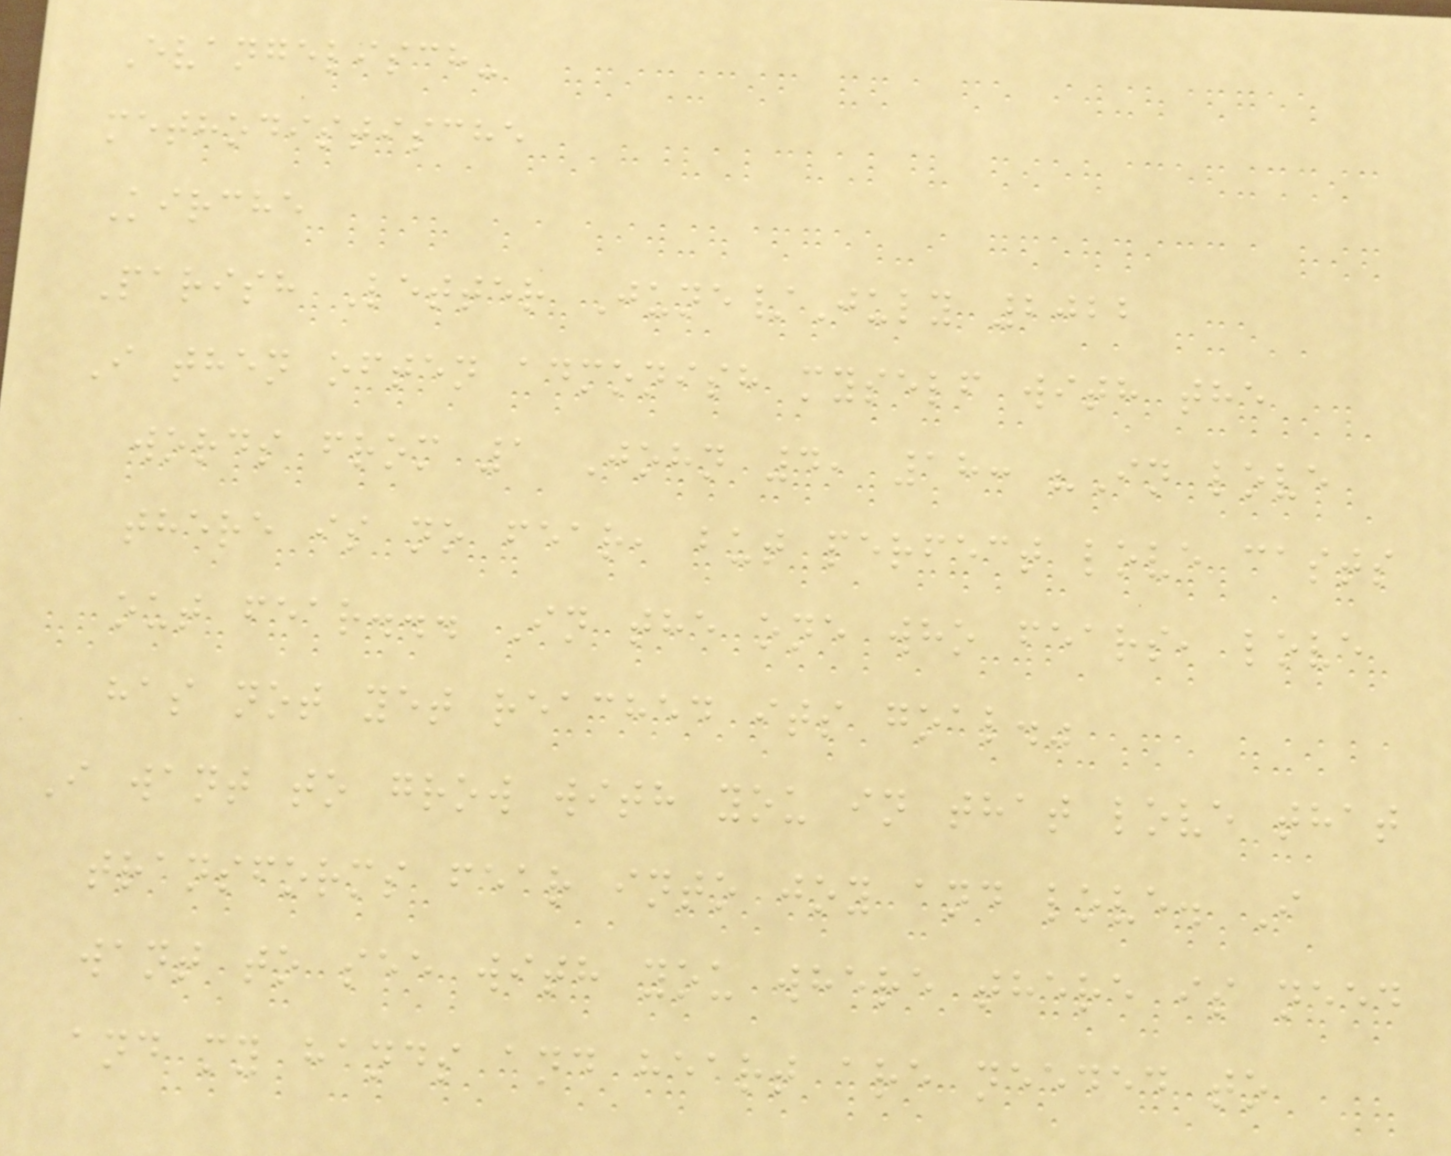Evangelisch-
methodistische
Kirche
Parish Letter June/July 2022
I then often admonish myself with the
words from 1 John 4, 18: "In love
there is no fear, but perfect love casts
out fear... In the one who fears, love
has not yet reached its goal."
I want to grow with you in that love that
transforms fear into joy and love. I
want to see with you where there is need
and my hands and heart are needed to
